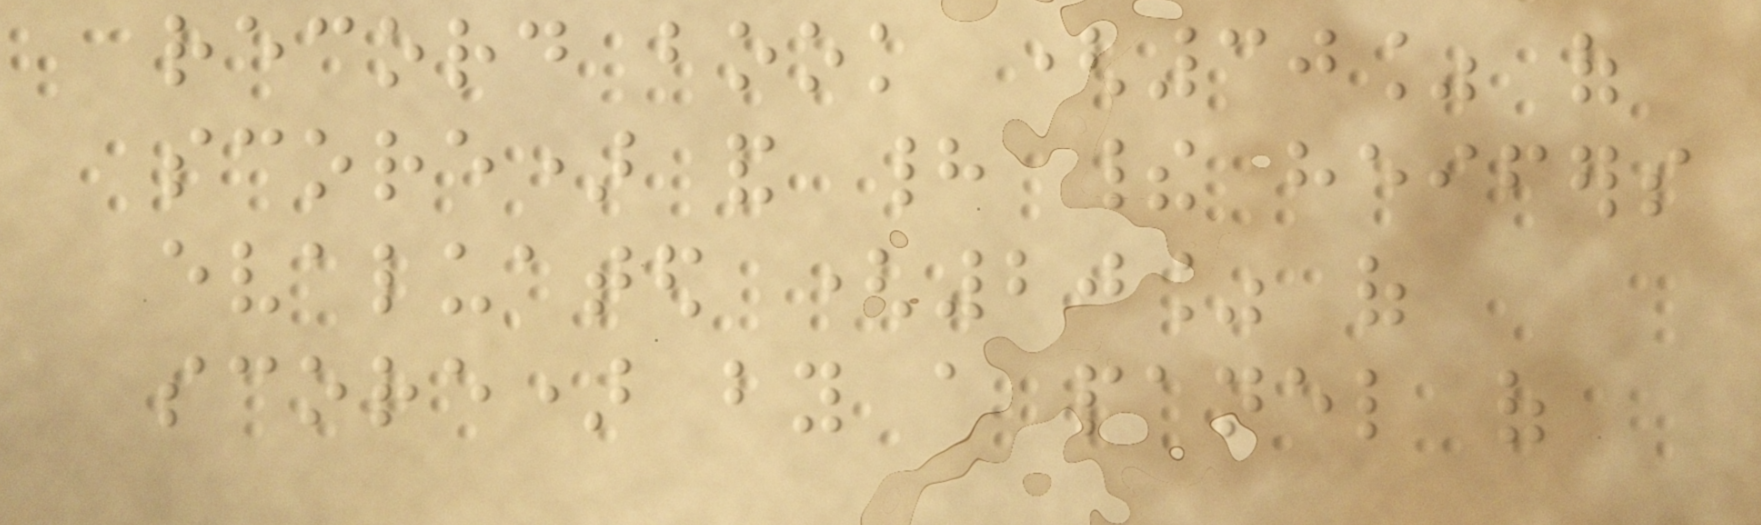record book (30% of
score) and had their heifers
evaluated (20% of
score) by a panel of
